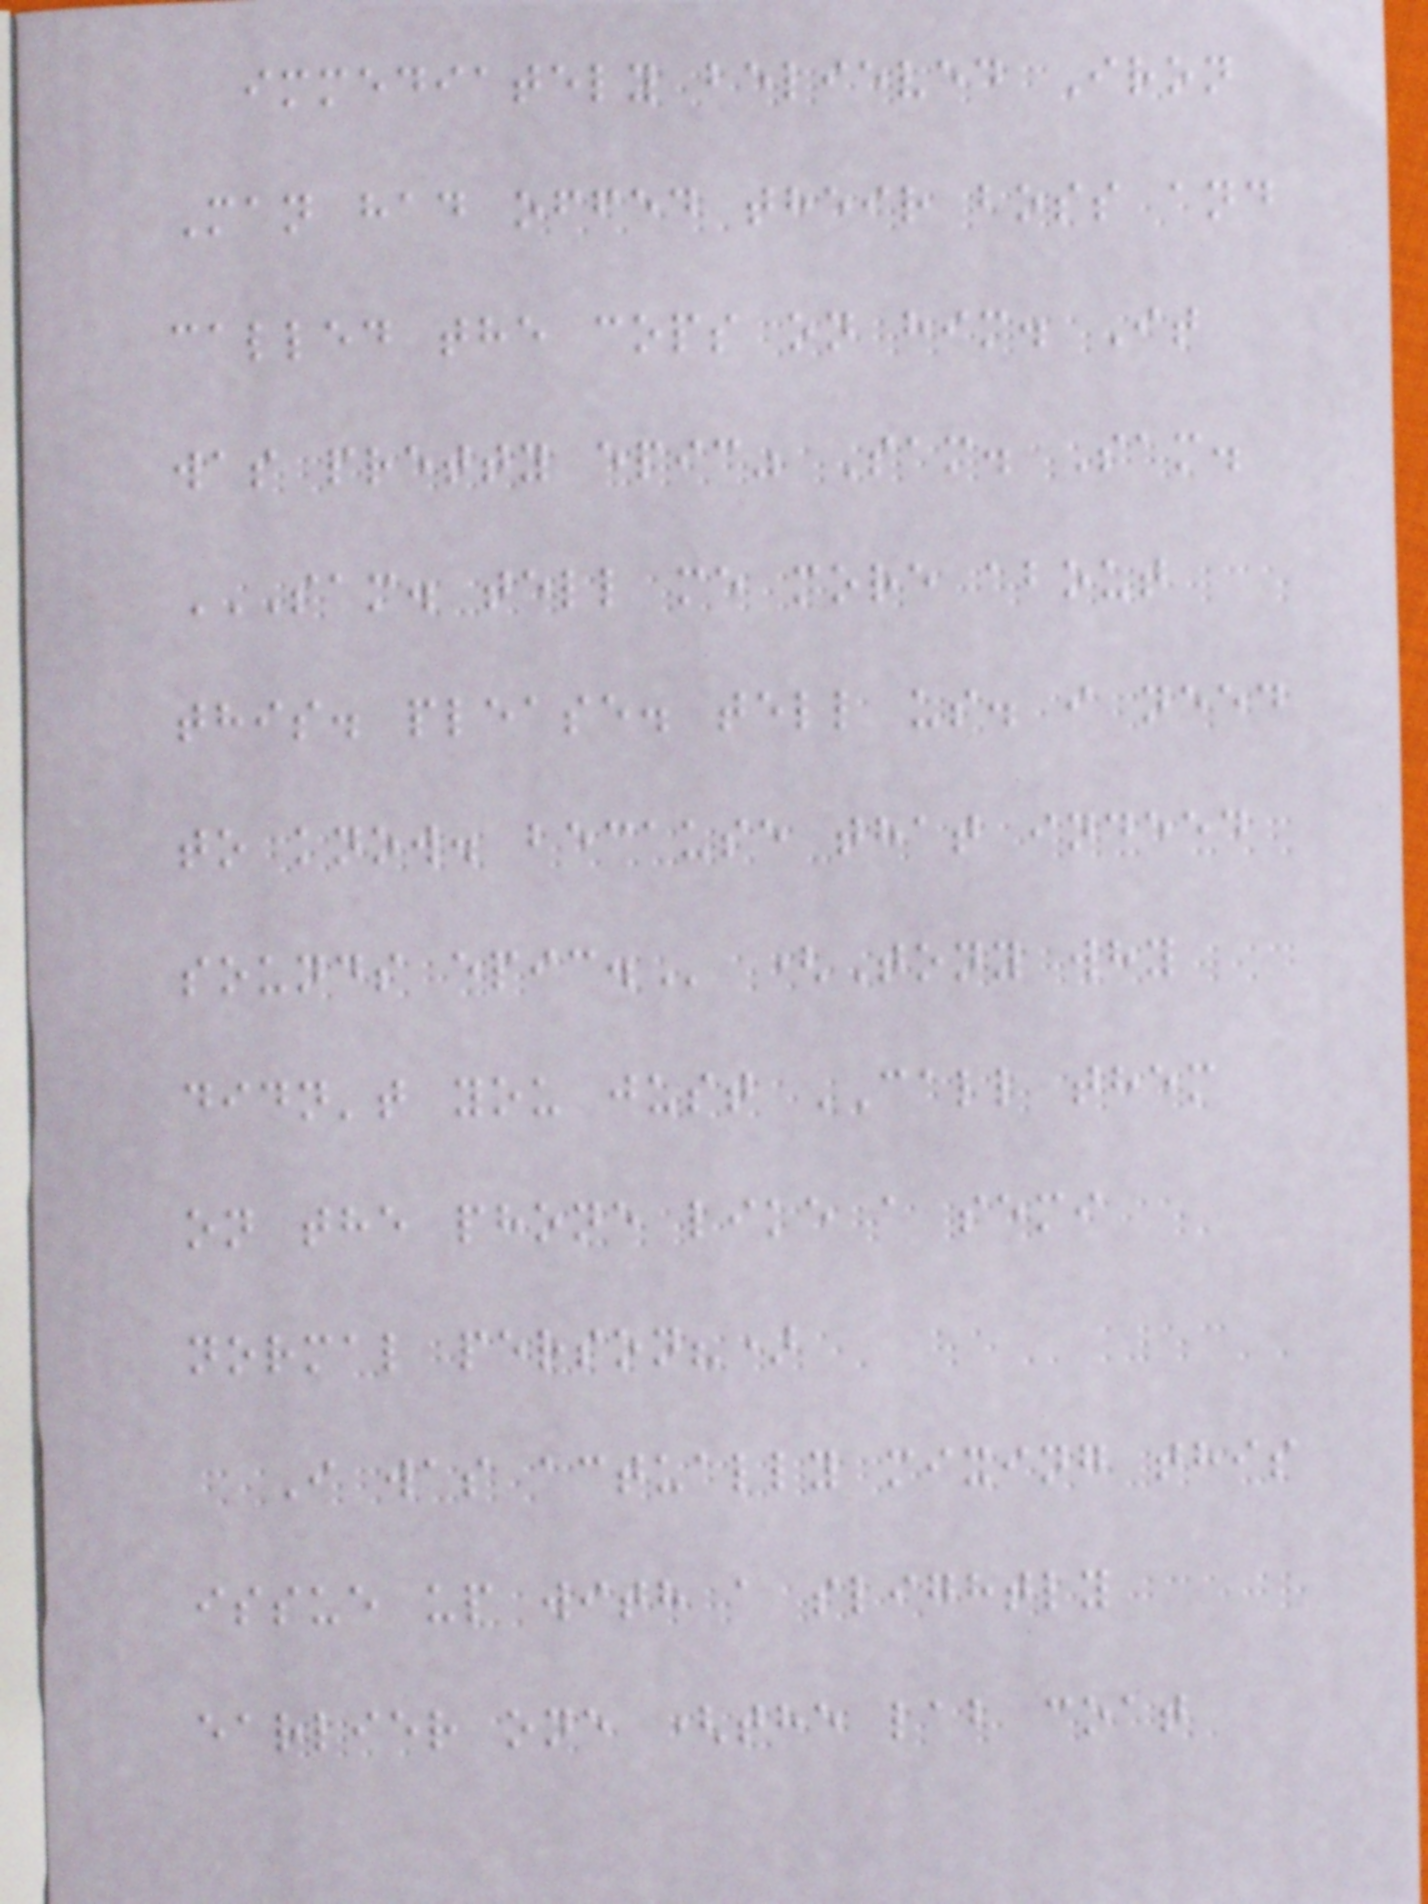immediately believed Iron
Man had offed their boss and
called the cops on him. It
was pretty epic" Sam. Sam.
SAM. TELL ME MORE ABOUT
THIS. PLEASE. TELL US. I NEED
TO KNOW. BECAUSE THAT INDEED
SOUNDS EPIC. (Tony why
didn't you just CALL them
on the phone like a semi
normal person?)
I was actually mixing this
issue up with a slightly
earlier one (the lab coat
